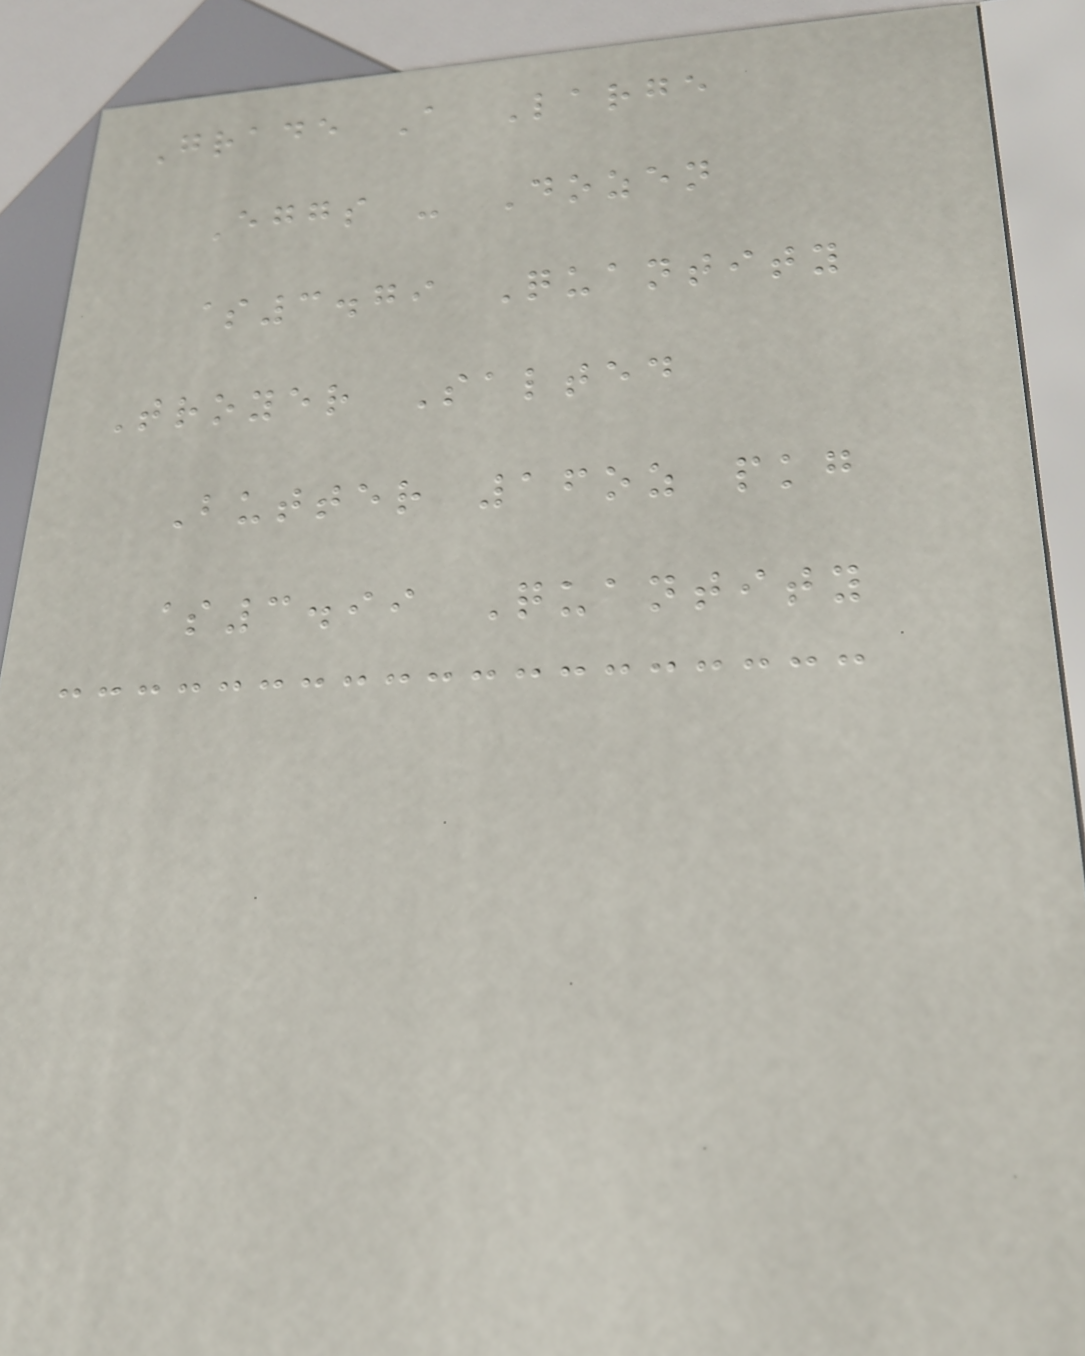Grade A Large
Eggs - Dozen
$3.79 Quantity
Troyer Salted
Butter 16oz pkg
$3.99 Quantity
